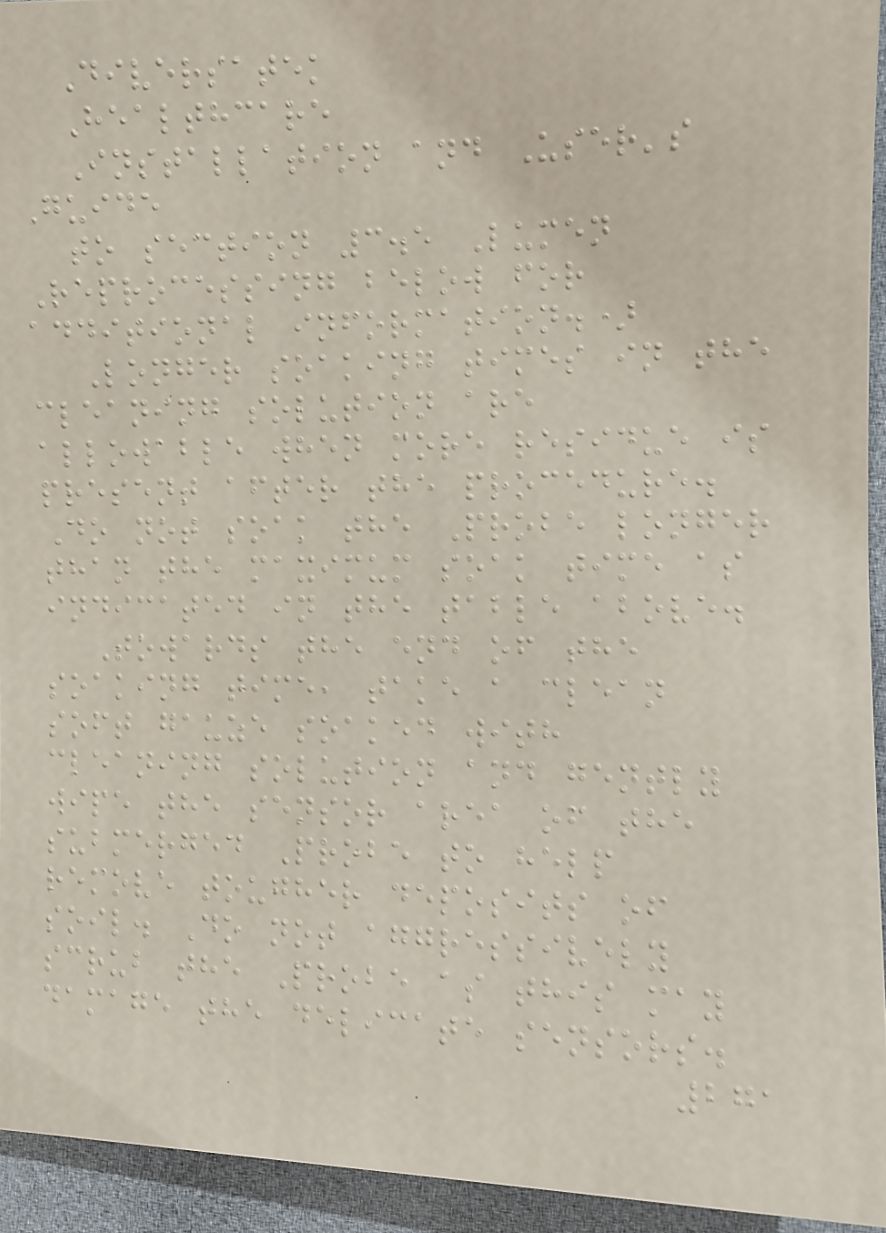Diversatek
Healthcare
Installation and User's
Guide
to section 3.5 Lumen
Reprocessing below for
additional information.)
Longer soaking times in the
cleaning solution are
allowable when more residue is
present after the procedure.
Do not soak the Probe longer
than the maximum soak time as
indicated in the table above.
Towards the end of the
soaking time, take a clean
soft gauze soaked with
cleaning solution and gently
wipe the sensor area of the
submerged Probe to help
remove tougher deposits of
soil. Do not aggressively
scrub the Probe as this may
damage the delicate sensors.
271
